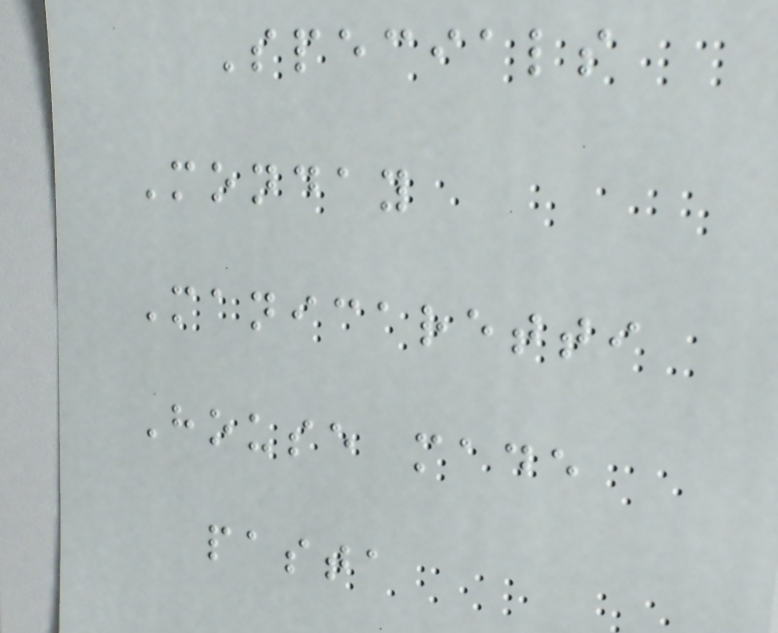Specials
Monday
Manicaretti
House made
pasta
